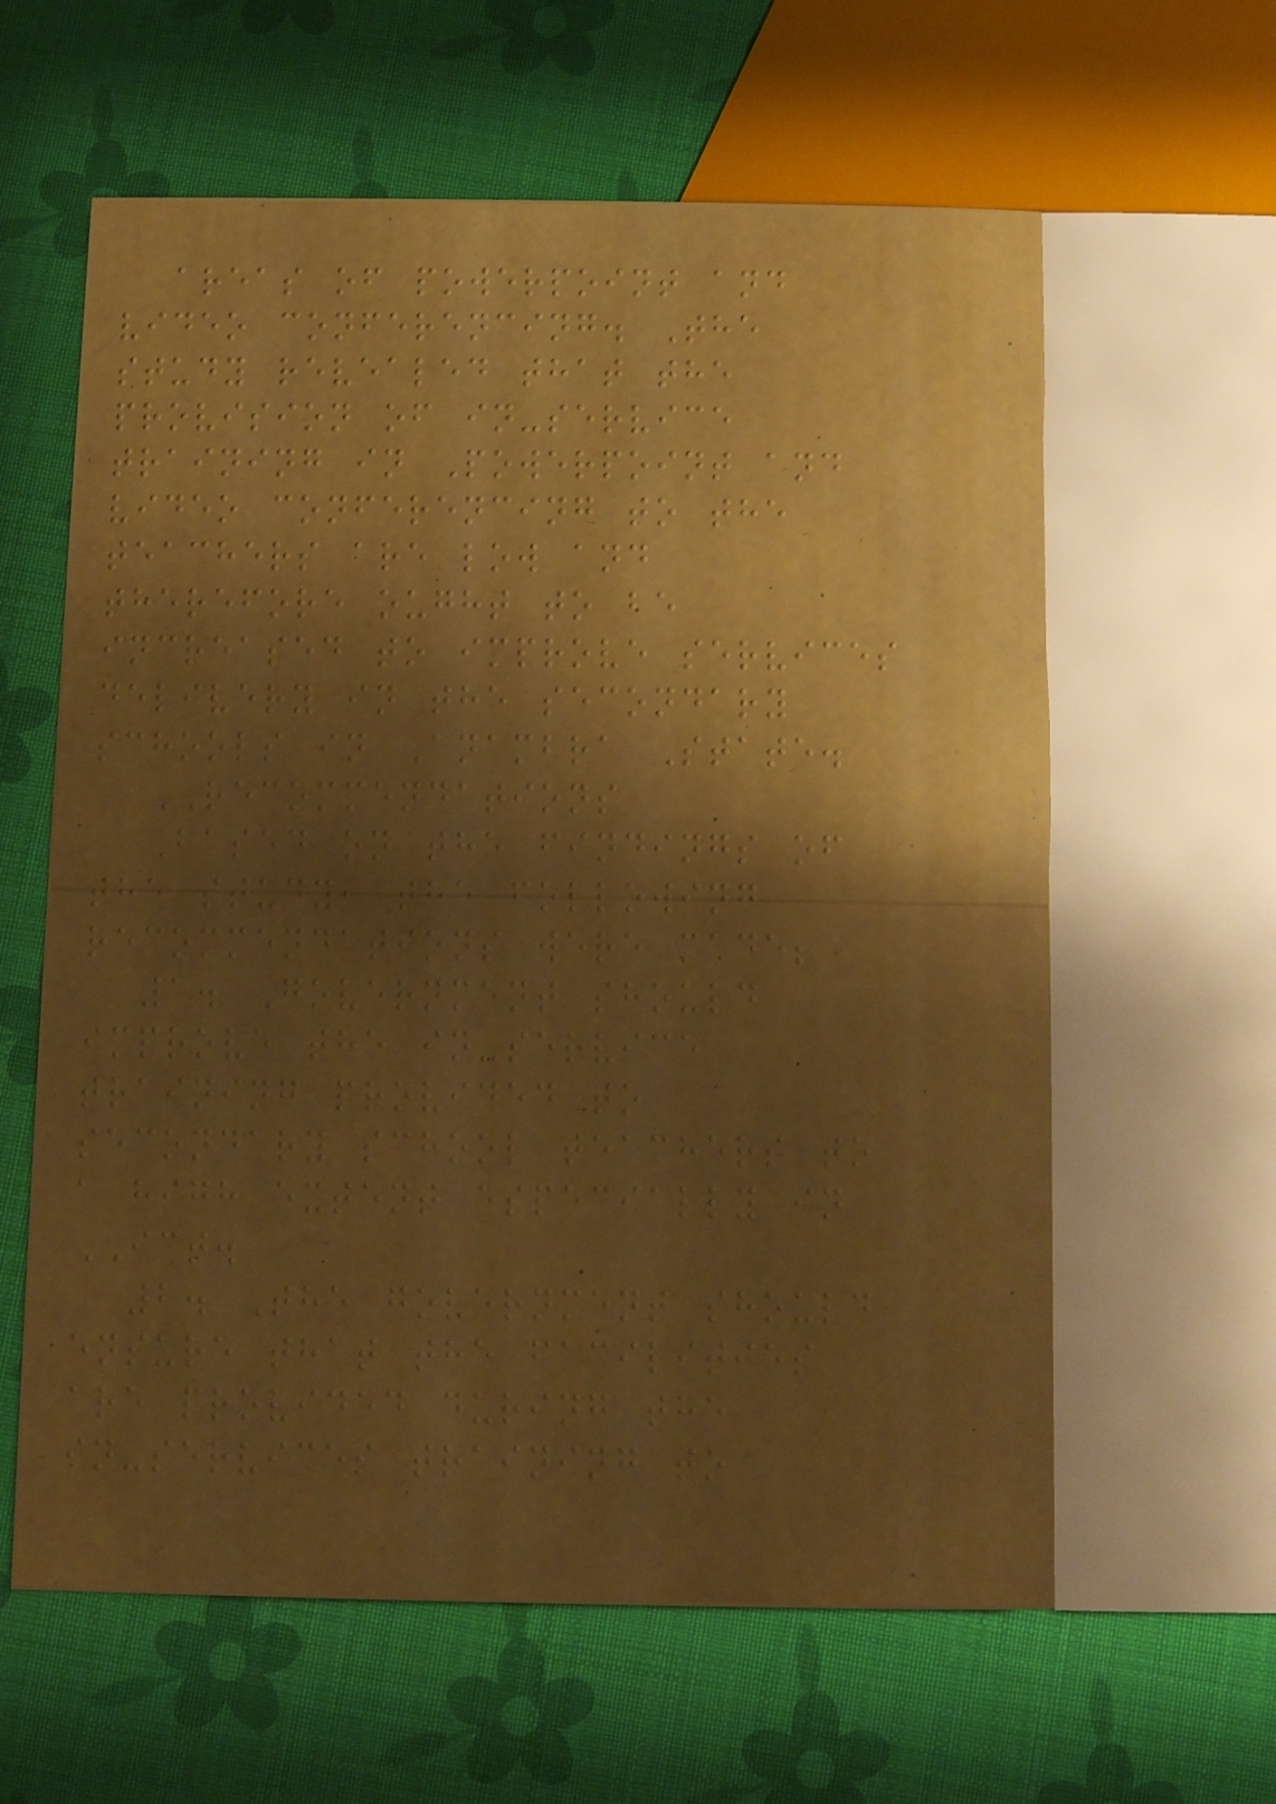areas of powerpoint and
video conferencing. The
study revealed that the
provision of in-service
training in Powerpoint and
video conferencing to the
teachers are low and
therefore ought to be
increased to improve services
delivery in the secondary
schools in Anambra State.
RECOMMENDATIONS
Based on the findings of
the study, the following
recommendations were made;
1. Government should
improve the in-service
training provided to
secondary school teachers to
a high extent especially in
ICT.
2. The government should
ensure that the facilities
are provided during the
in-services training to
